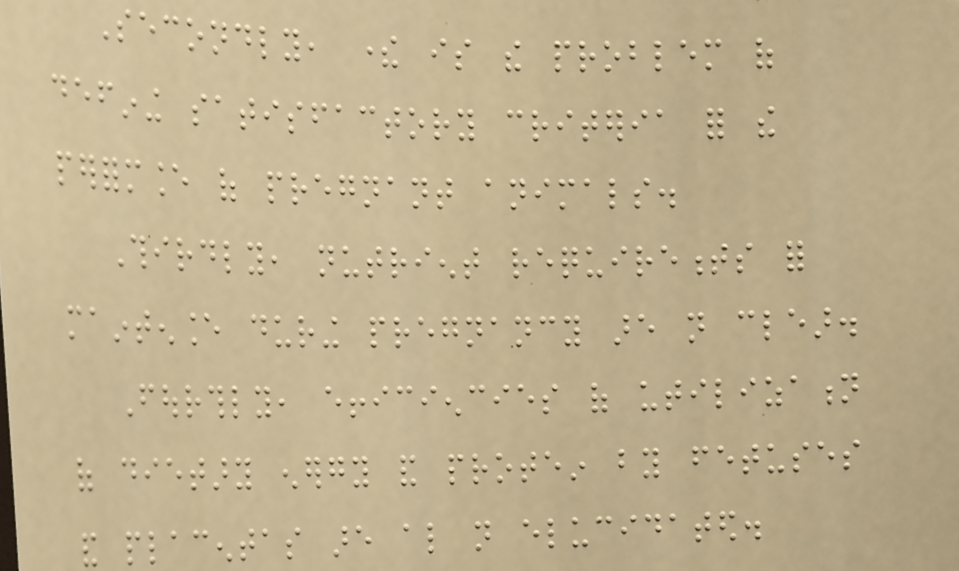Secondly, there is the problem of
defining satisfactory criteria for the
performance of pregnant animals.
Thirdly, nutrient requirements for
maintenance during pregnancy are not clear.
Fourthly, efficiencies of utilization
of dietary energy and protein by fetuses
and placentas are also not elucidated.
